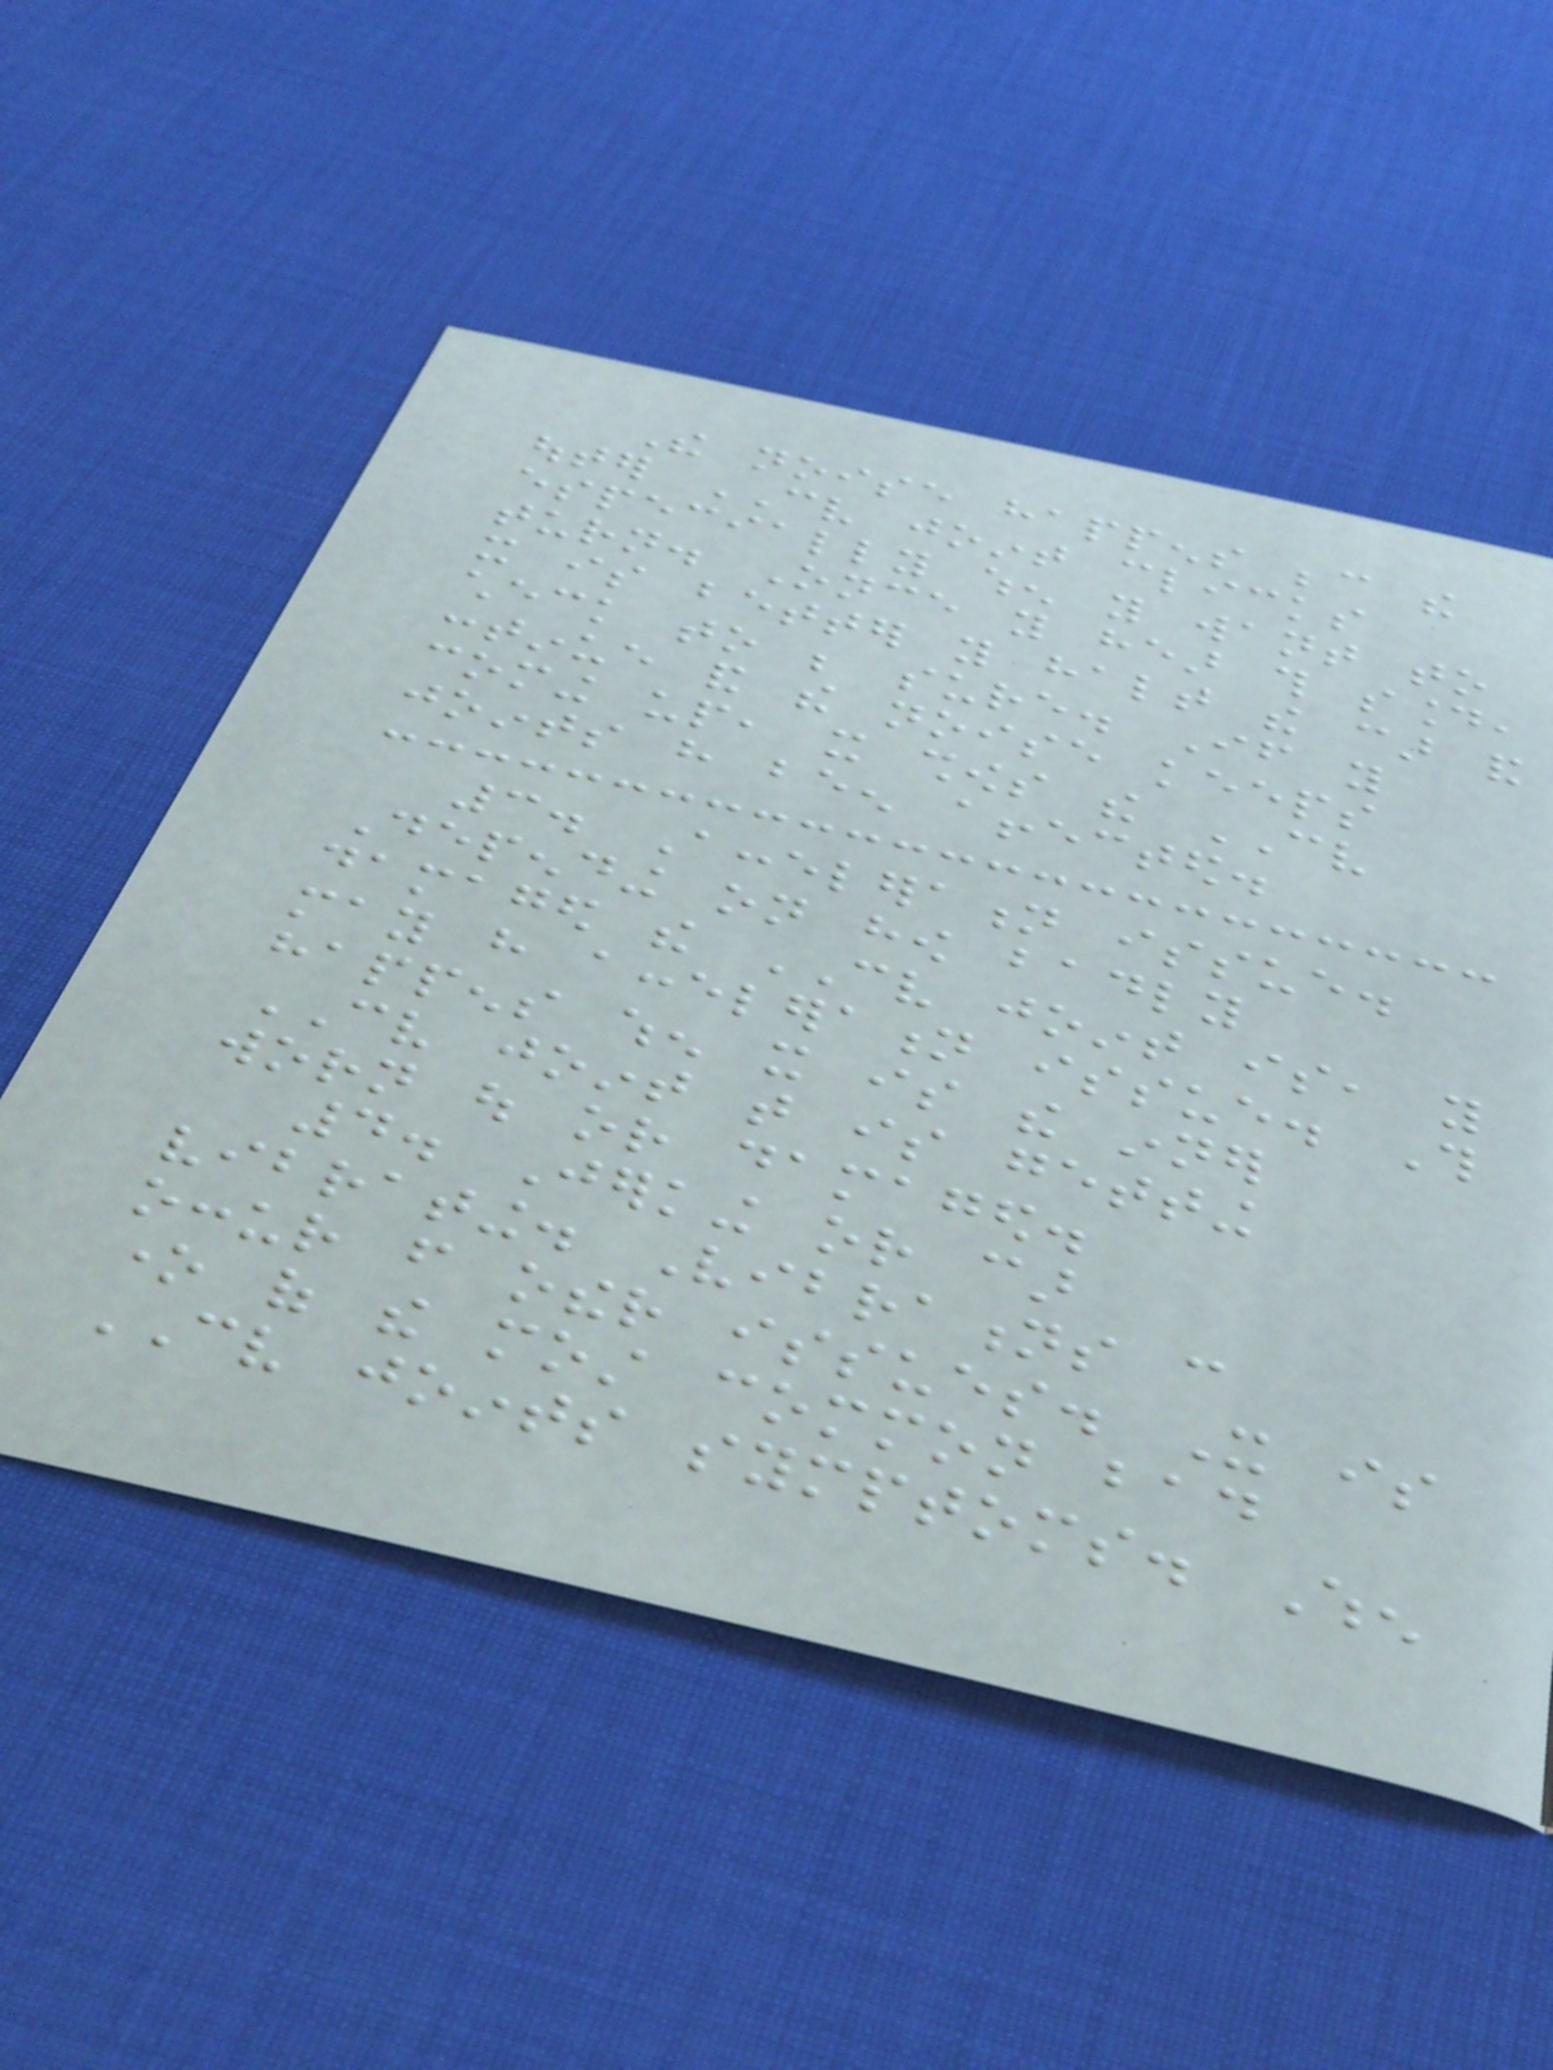The noise happens because the
outer CV joint clicks
especially when you want to
turn. Once you hear this sound,
it is better you halt the car and
check to be sure. If you
continue and the noise keeps
coming up, it shows the CV
joints have been affected.
3. Acceleration issue.
Depending on how badly
damaged the CV joint is, you
may have acceleration issue. This
happens when it is the inner
CV joint that is getting
worn out or damaged.
4. Jerking or car
vibrating. Vibrations can
occur from other issues. It is
one of the most common bad
CV joints symptoms. When
